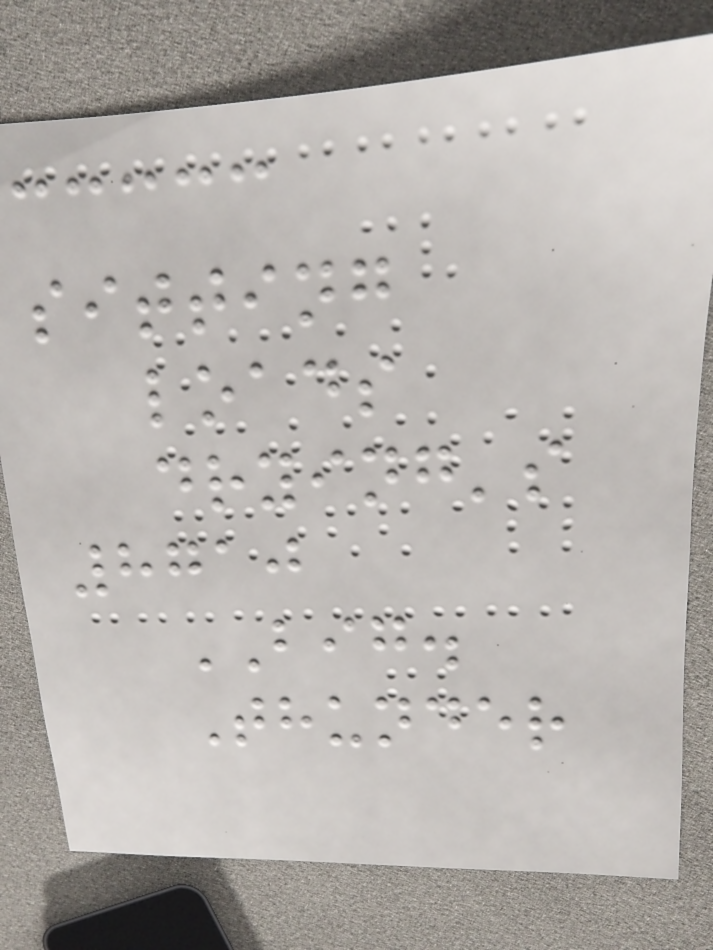sitting
loads
drying's
8710
BIG.
Thunder
